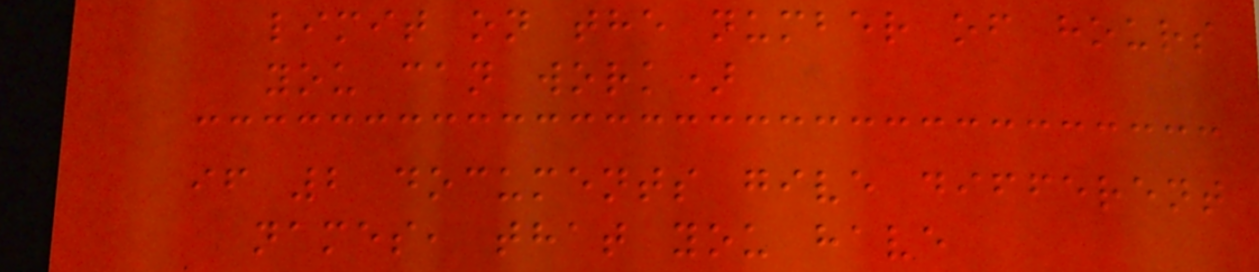limit on the number of hours
you can work)
if 2 documents give different
names, that you have
